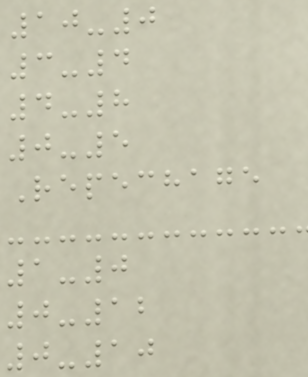10-0
3-4
4-8
0-5
Repechage
1-0
0-12
0-10
